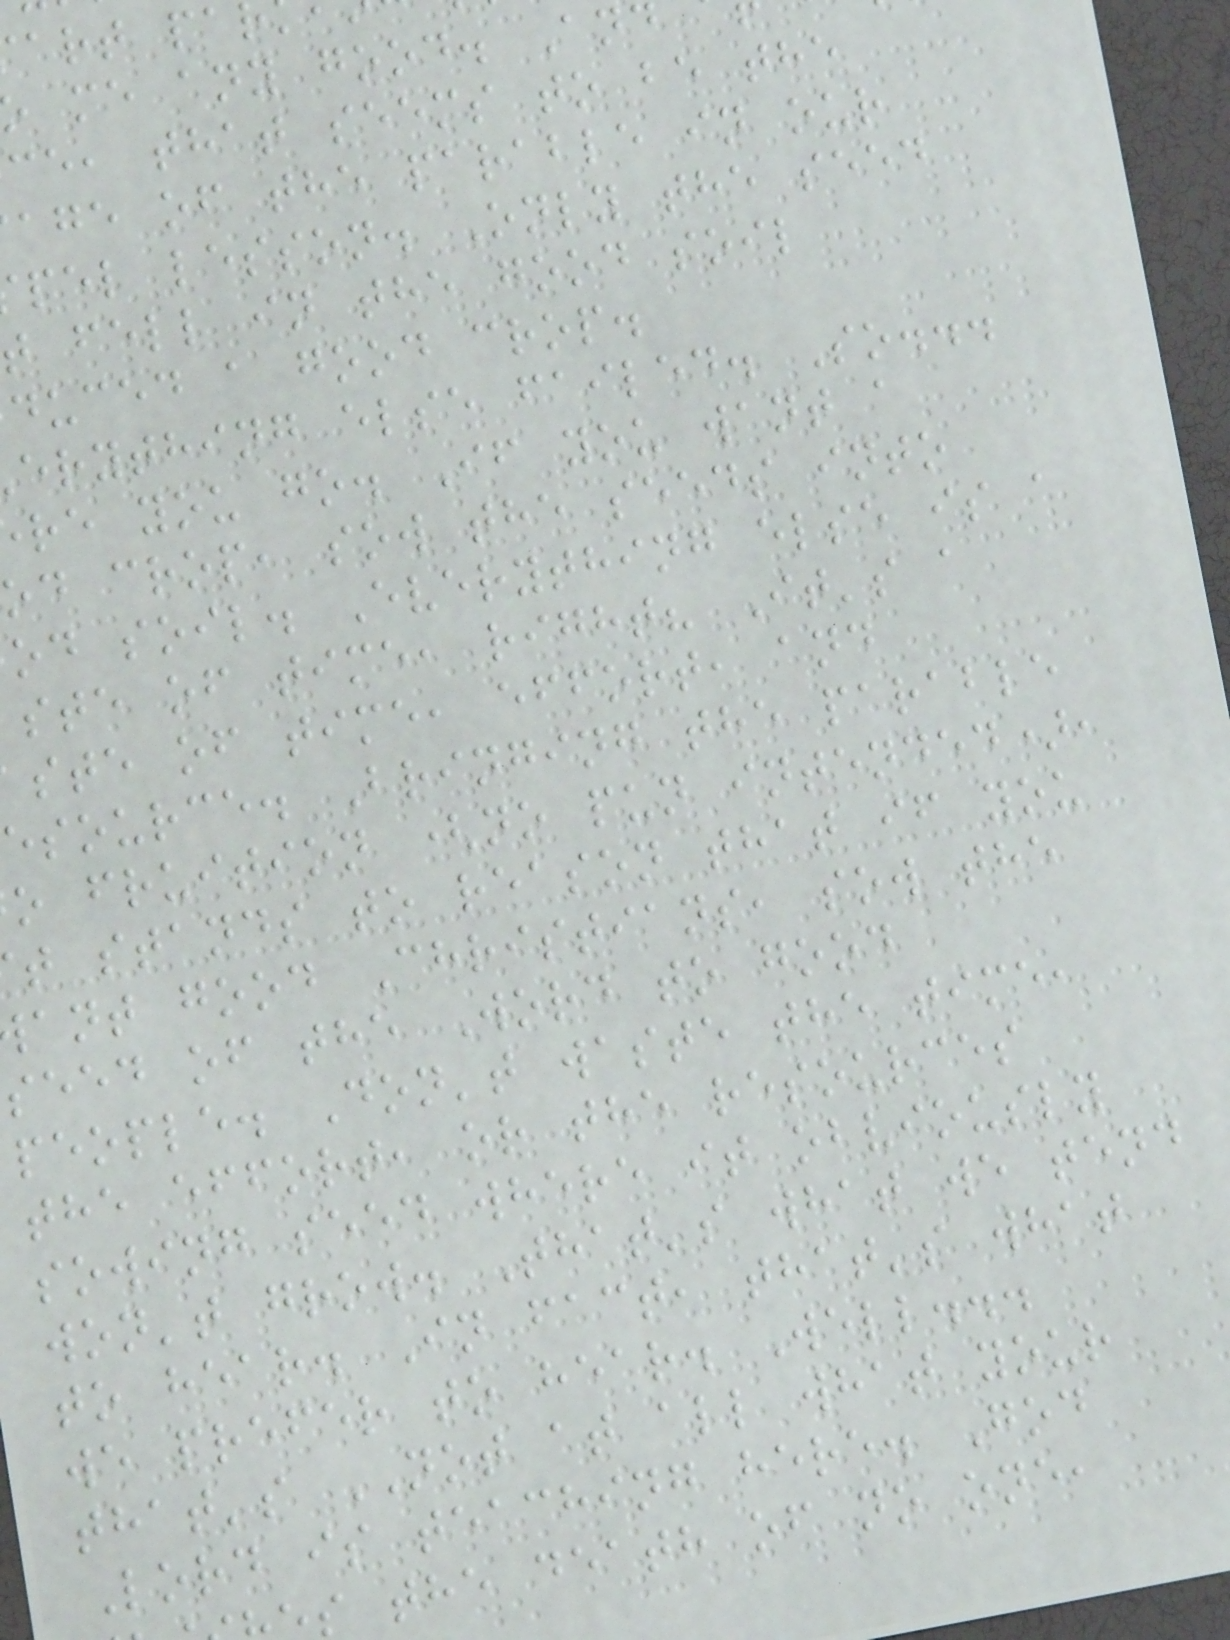me any good. An
ce, that seems to be the
age of the parable in our
pel lesson. Only the seed
fell in the good soil
duced a good crop.
erything else failed. So...
re you go. If you want a
od crop, sow the seeds into
od soil. Everything else is a
ste of time, right? It's a
ste of time, effort, and
esource. Bringing the parable
o fruition (no pun intended),
t stands to reason that if you
ant good Christians, sow the
seed of the Word to good
people. Don't waste the time,
the effort, or the resources
sowing seed where it obviously
won't grow. That's what we tend
to hear. In fact, that's what
we prefer to hear. Well...
that's NOT at all what your
Lord is teaching here. God
s the death of no one,
